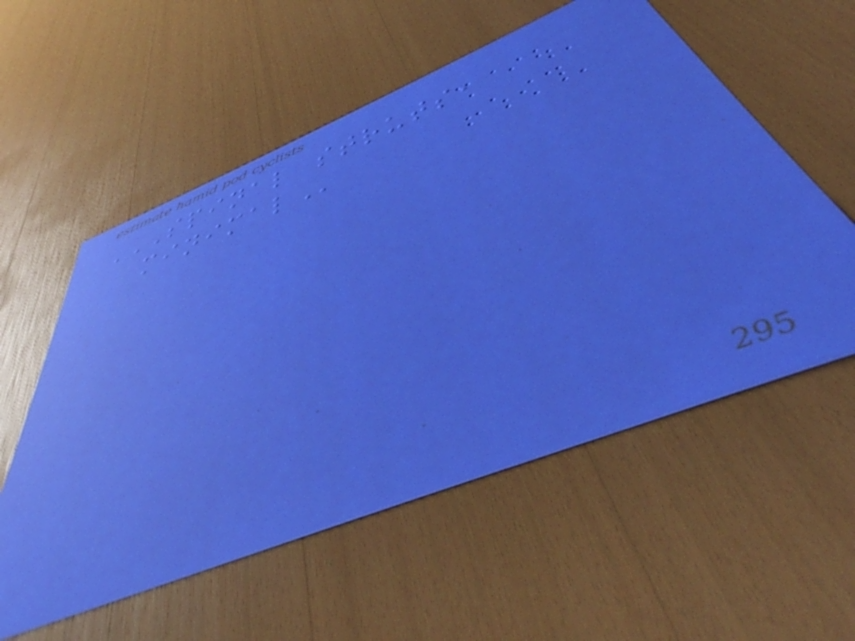SPINAL STRUTS,
MINIMAL
